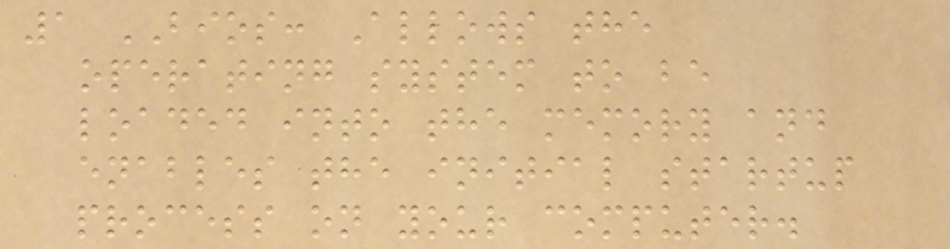1 BIOS: Allows the
operating system to be
loaded into the memory and
enables the initial startup
process on your computer.
